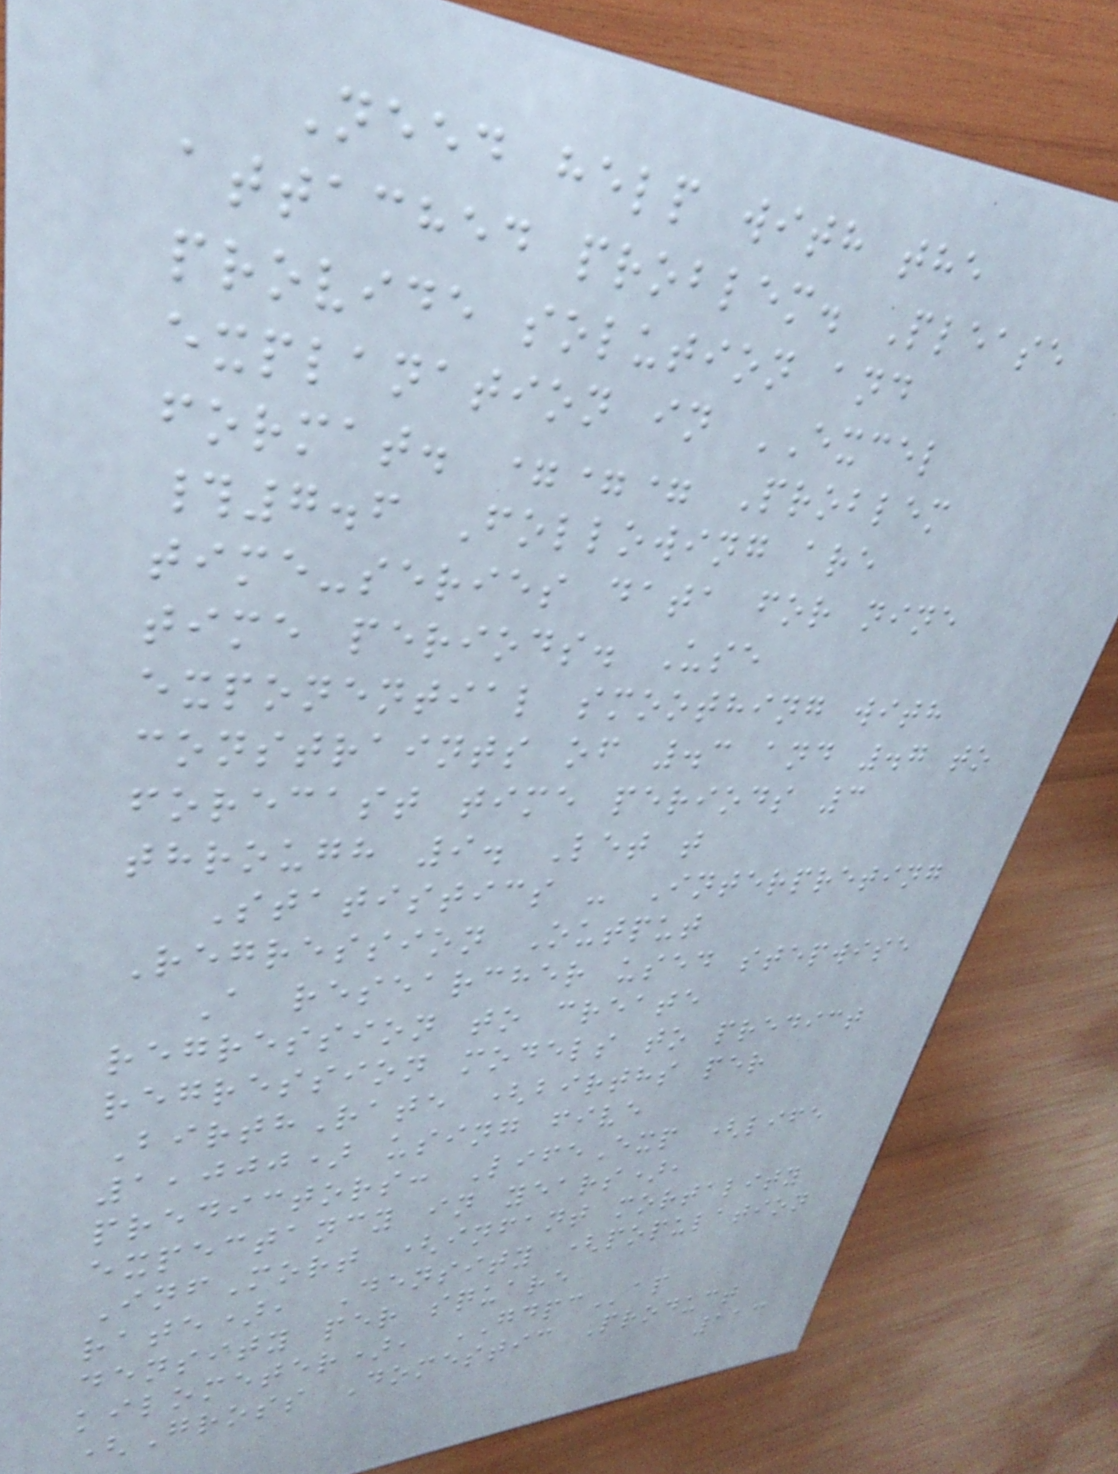Need help with the
attached problem. Please
provide solution and
explanation in EXCEL
format. === Problem
#7.6 Following are
time-series data for nine
time periods. Use
exponential smoothing with
constraints of .3 and .7 to
forecast time periods 3
through 9. Let t
Statistics - Interpreting
Regression Output
A researcher used stepwise
regression to create
regression models to predict
BirthRate (births per
1,000) using five
predictors: LifeExp (life
expectancy in years),
InfMort (infant mortality
rate), Density (population
density per square
kilometer), GDPCap
(Gross Domestic Product
113
